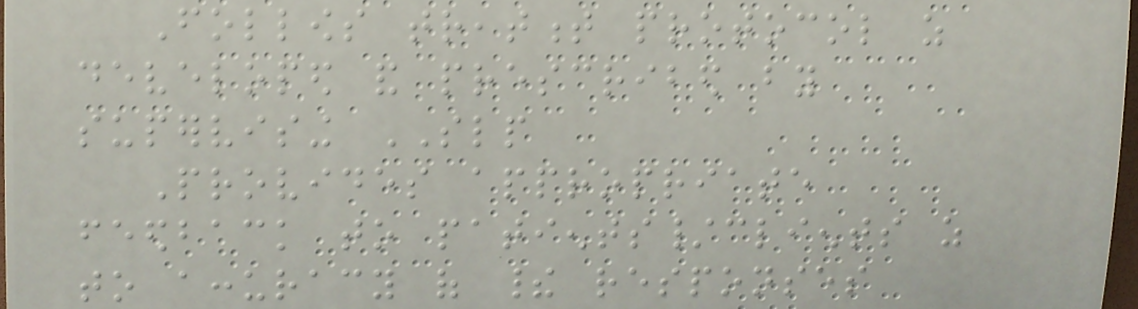Follows treatment protocol as
developed and prescribed by
supervising SLP
Provides appropriate
feedback to patients/clients as
to accuracy of their responses
